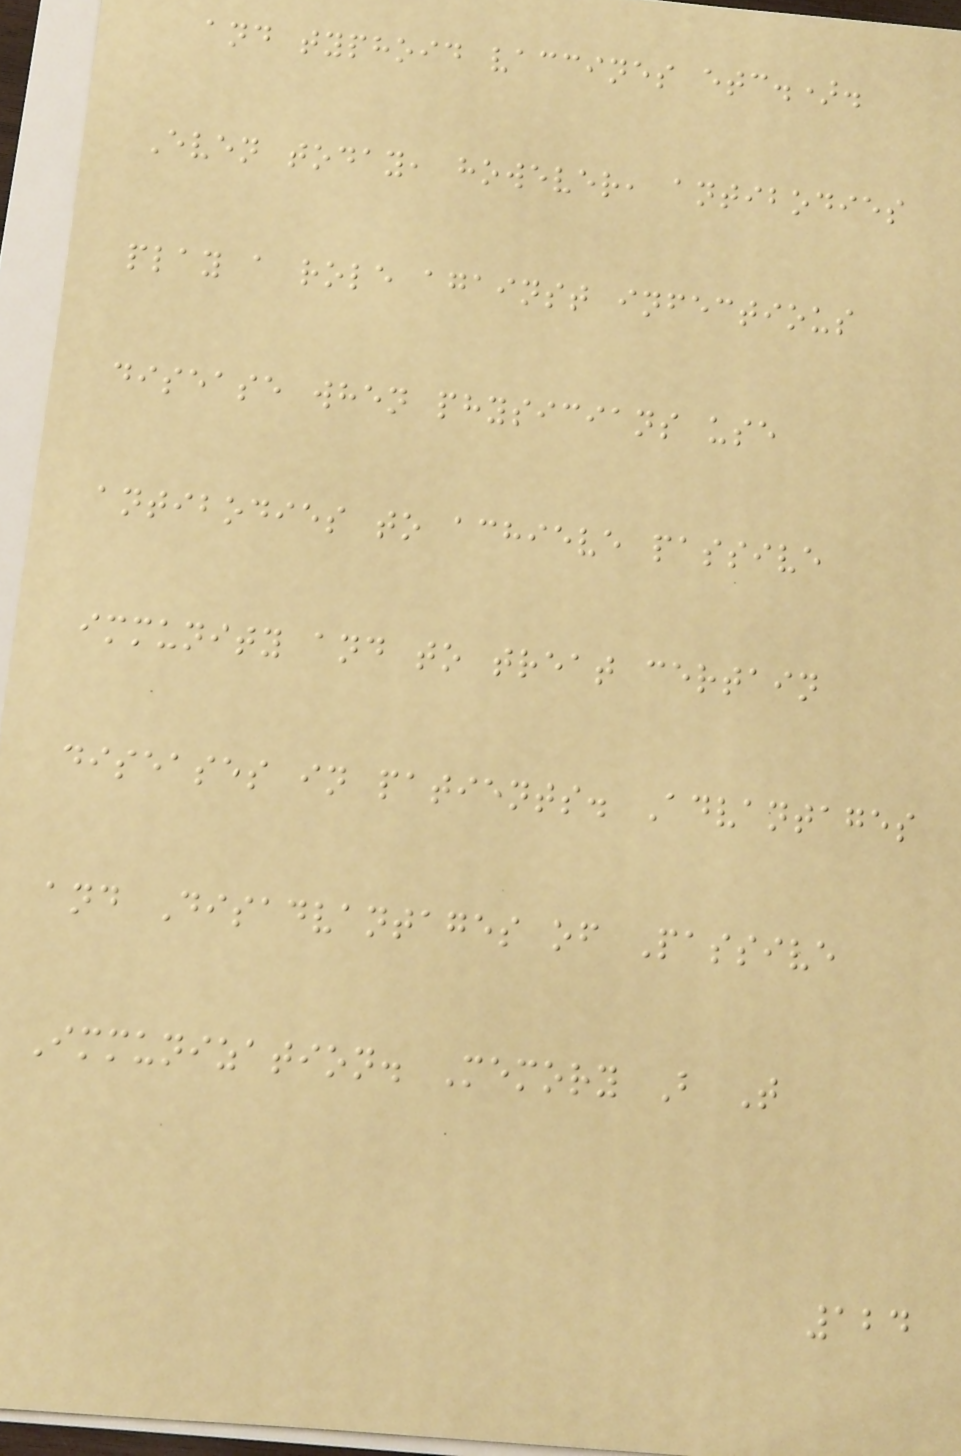and typhoid vaccines etc.).
Even today, however, antibodies
play a role against infectious
disease when physicians use
antibodies to achieve passive
immunity and to treat certain
diseases in patients. Advantages
and Disadvantages of Passive
Immunization. Memory B T
124
